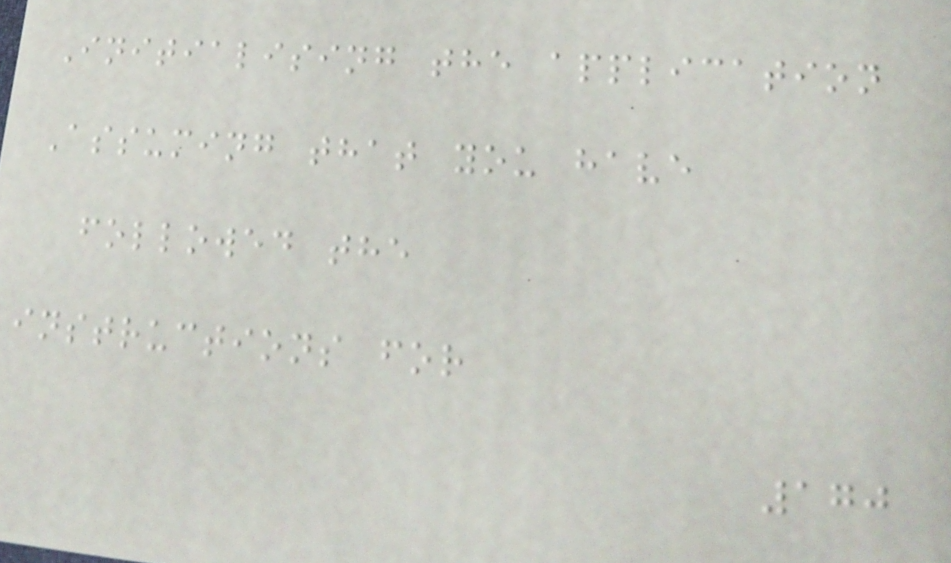Initialising the application
Assuming that you have
followed the
instructions for
170
